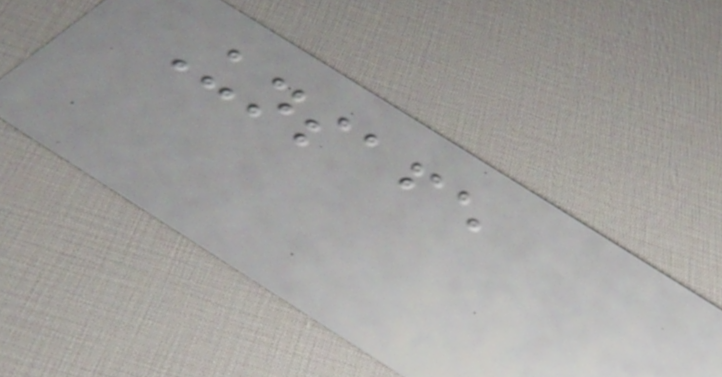Unsafe
